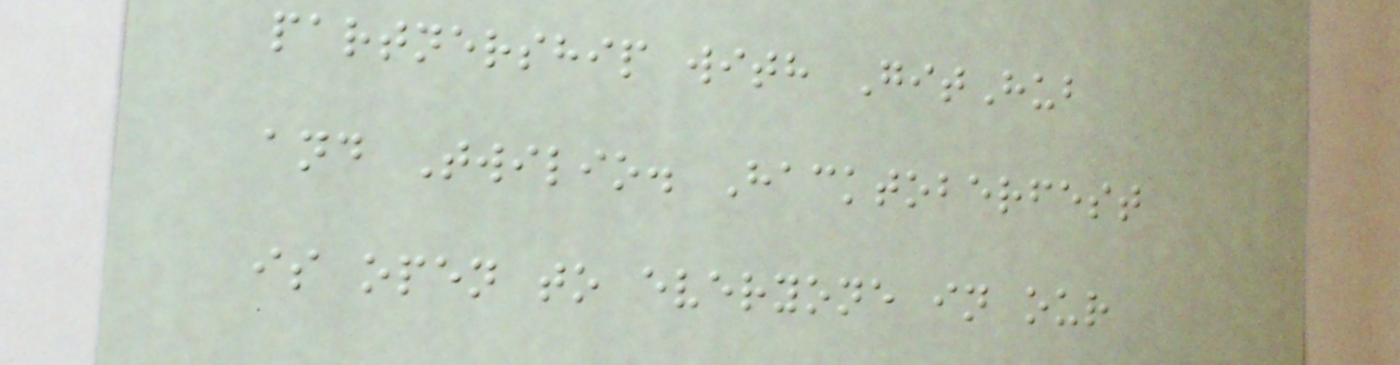partnership with GitHub
and Twilio. Hacktoberfest
is open to everyone in our
